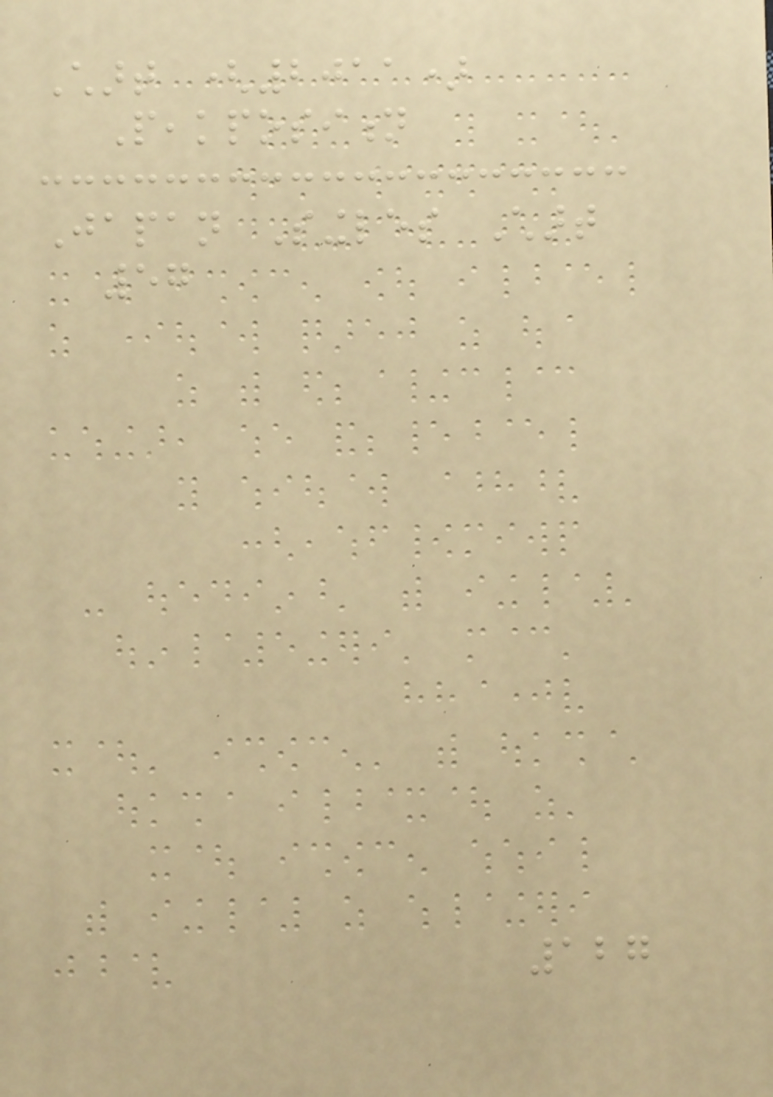Chart (2011)
Peakposition
Japan Singles Chart
57
127
